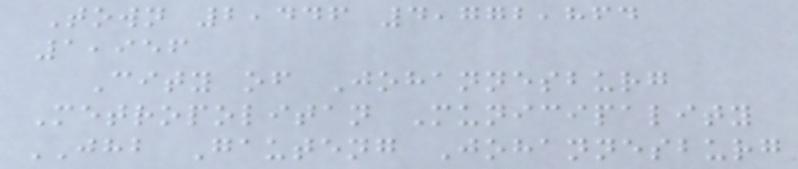Town 2,446 4,772,864
1,956
City of Johannesburg
Metropolitan Municipality
JHB Gauteng Johannesburg
